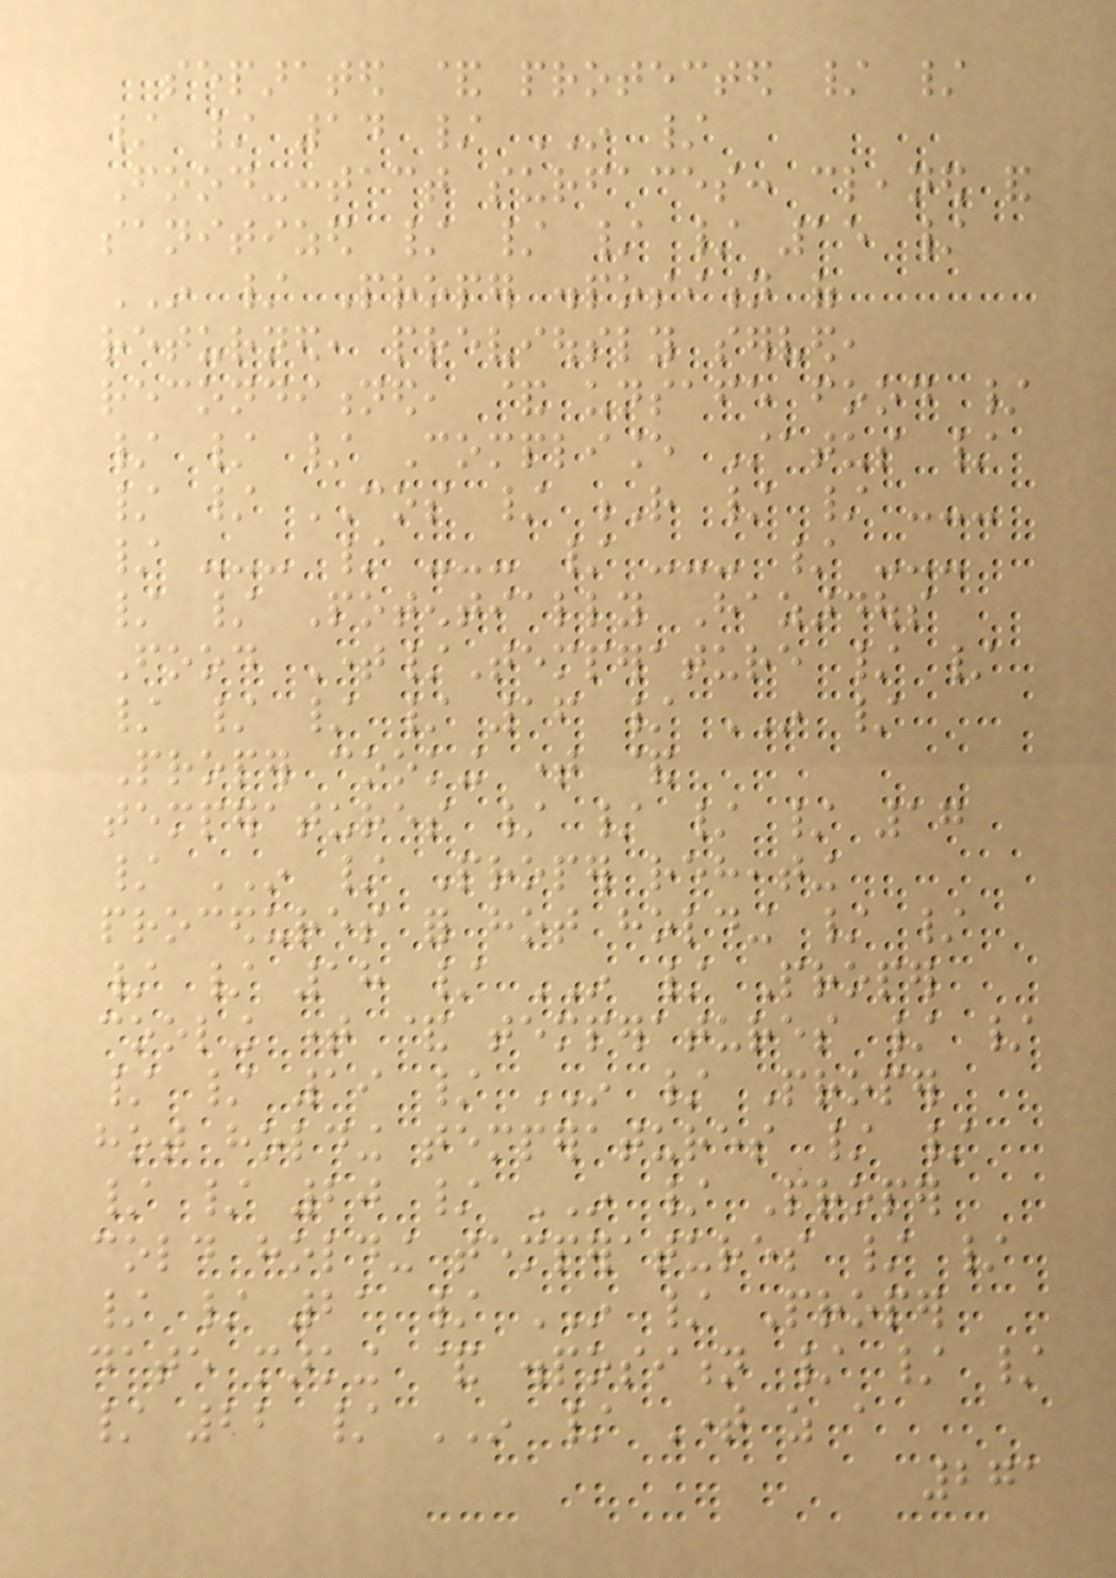separated & protected / /
/ / 14 / IN /
Food-contact surfaces: cleaned and
sanitized / / / / 15 /
IN / Proper disposition of
returned, previously served,
reconditioned, & unsafe food /
/ / / Compliance Status /
/ / COS / R / / ---
/ --- / --- / --- / ---
/ / Potentially Hazardous
Food Time/Temperature / /
/ / / / 16 / IN /
Proper cooking time &
temperatures / / / / 17
/ IN / Proper reheating
procedures for hot holding / /
/ / 18 / IN / Proper
cooling time & temperatures / /
/ / 19 / IN / Proper
hot holding temperatures / /
/ / 20 / IN / Proper
cold holding temperatures / /
/ / 21 / IN / Proper
date marking & disposition / / /
/ 22 / IN / Time as a
271
